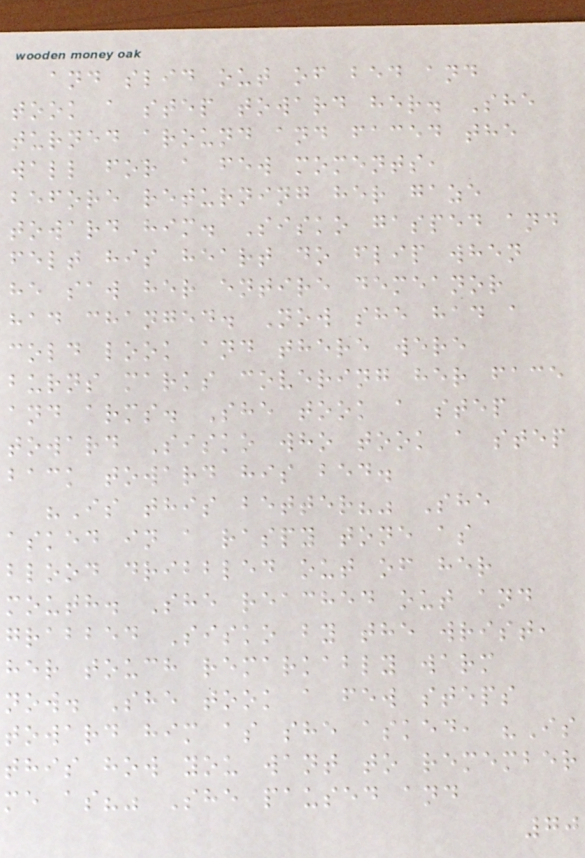and slid out of bed and
took a step toward her. She
turned around and faced the
wall for a few moments,
before returning her gaze
toward him. Sisko gasped and
felt his heart do flip when
he saw her entire demeanor
had changed. Now she had a
cold look and there were
burns marks covering her face
and arms. She took a step
toward Sisko who took a step
back toward his bed.
"Is this better?" She
asked in a raspy tone as
blood dribbled out of her
mouth. She reached out and
grabbed Sisko by the wrist,
her touch remarkably warm
now. She took a few steps
toward him as she asked, "Is
this how you want to remember
me as?" She paused and
70
